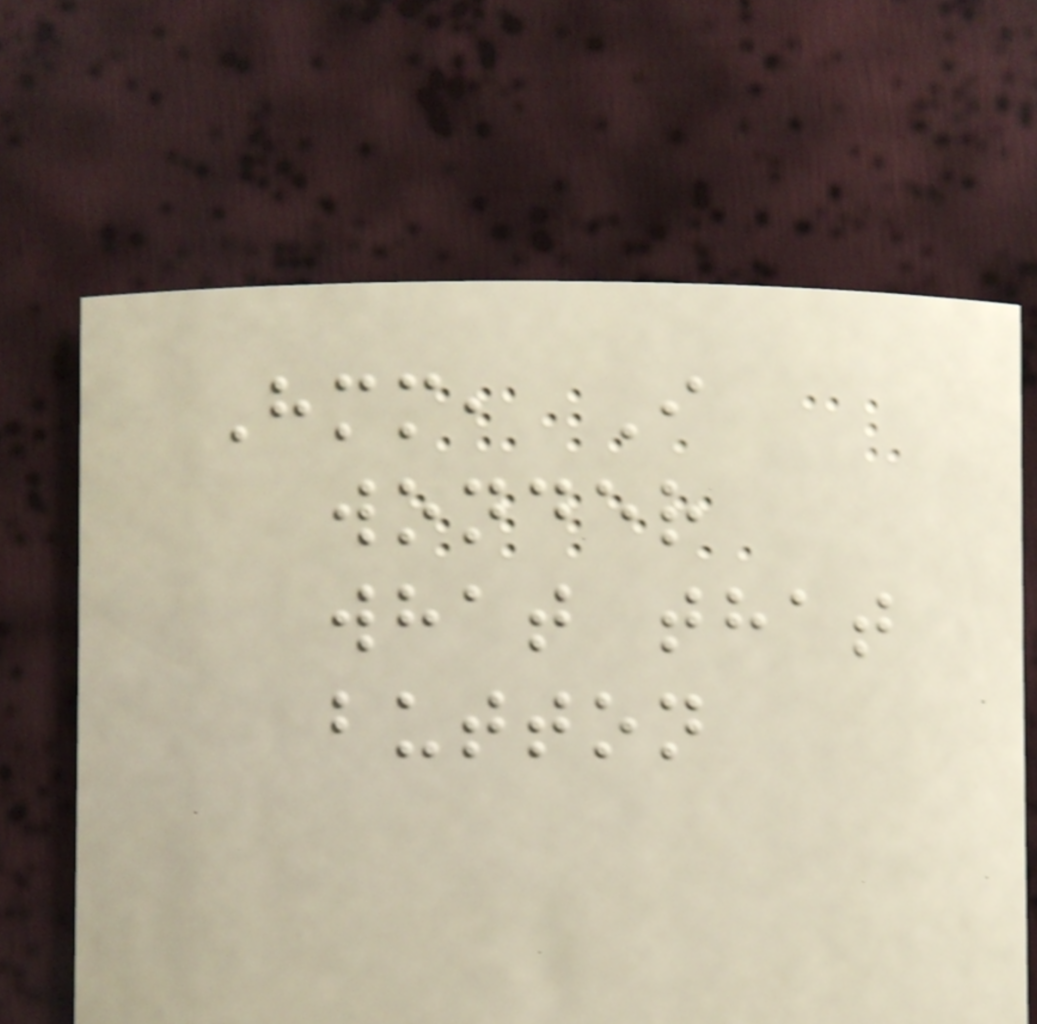Hmm, I
wonder
what that
button
